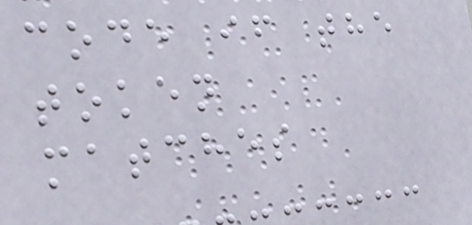code if the
token
matches
